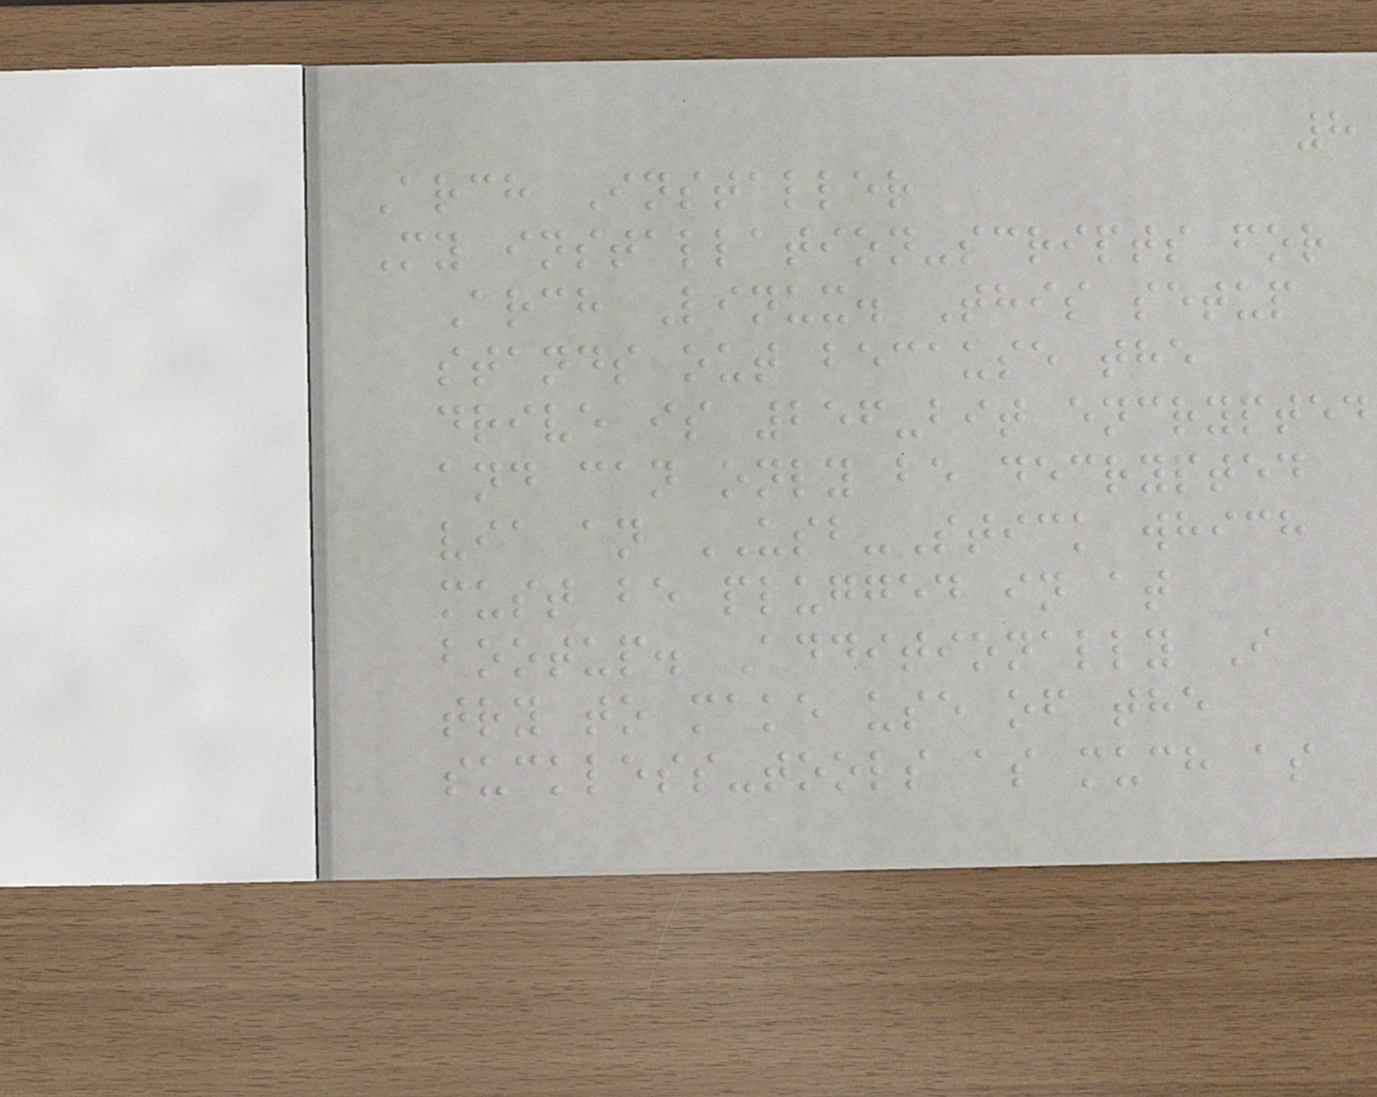8
Arch Installer
My installation-scripts for
Arch Linux. This setup
stands out because the
drive is 256-bit encrypted
and can only be decrypted
via an USB-Stick which
must be plugged in at
bootup. Additionally I
try to make use of the
suckless-tools as much as
